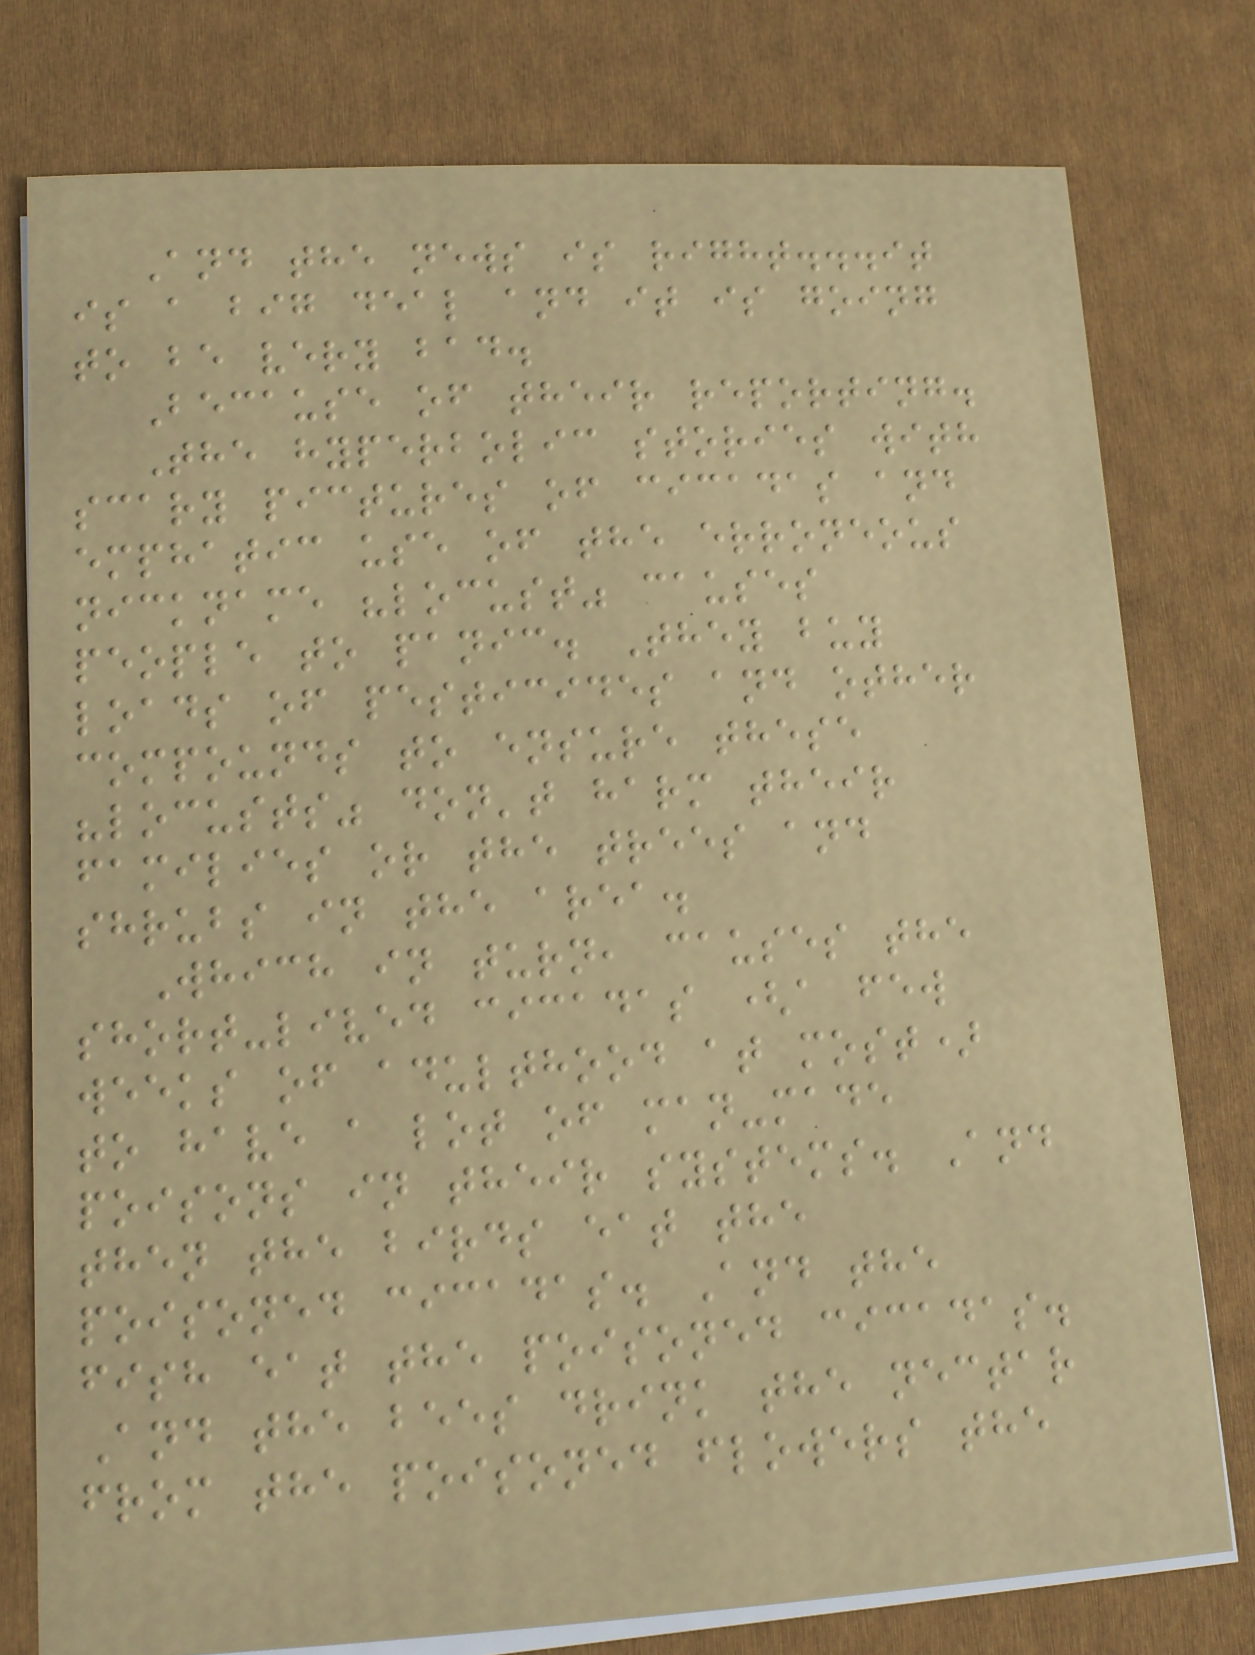And the news is right...it
is a big deal and it is going
to be very bad.
Because of their reporting.
The hyperbolic stories with
scary pictures of cicadas and
emphatic use of the erroneous
nickname "locust" causes
people to panic. They buy
loads of pesticides and other
compounds to ensure these
"locusts" don't harm their
families or the trees and
shrubs in the area.
Which in turn, causes the
short-lived cicadas (a few
weeks of adulthood at most)
to have a lot of man-made
poisons in their systems. And
then the birds eat the
poisoned cicadas. And the
fish eat the poisoned cicadas.
And the bees drink the nectar
from the poisoned flowers the
